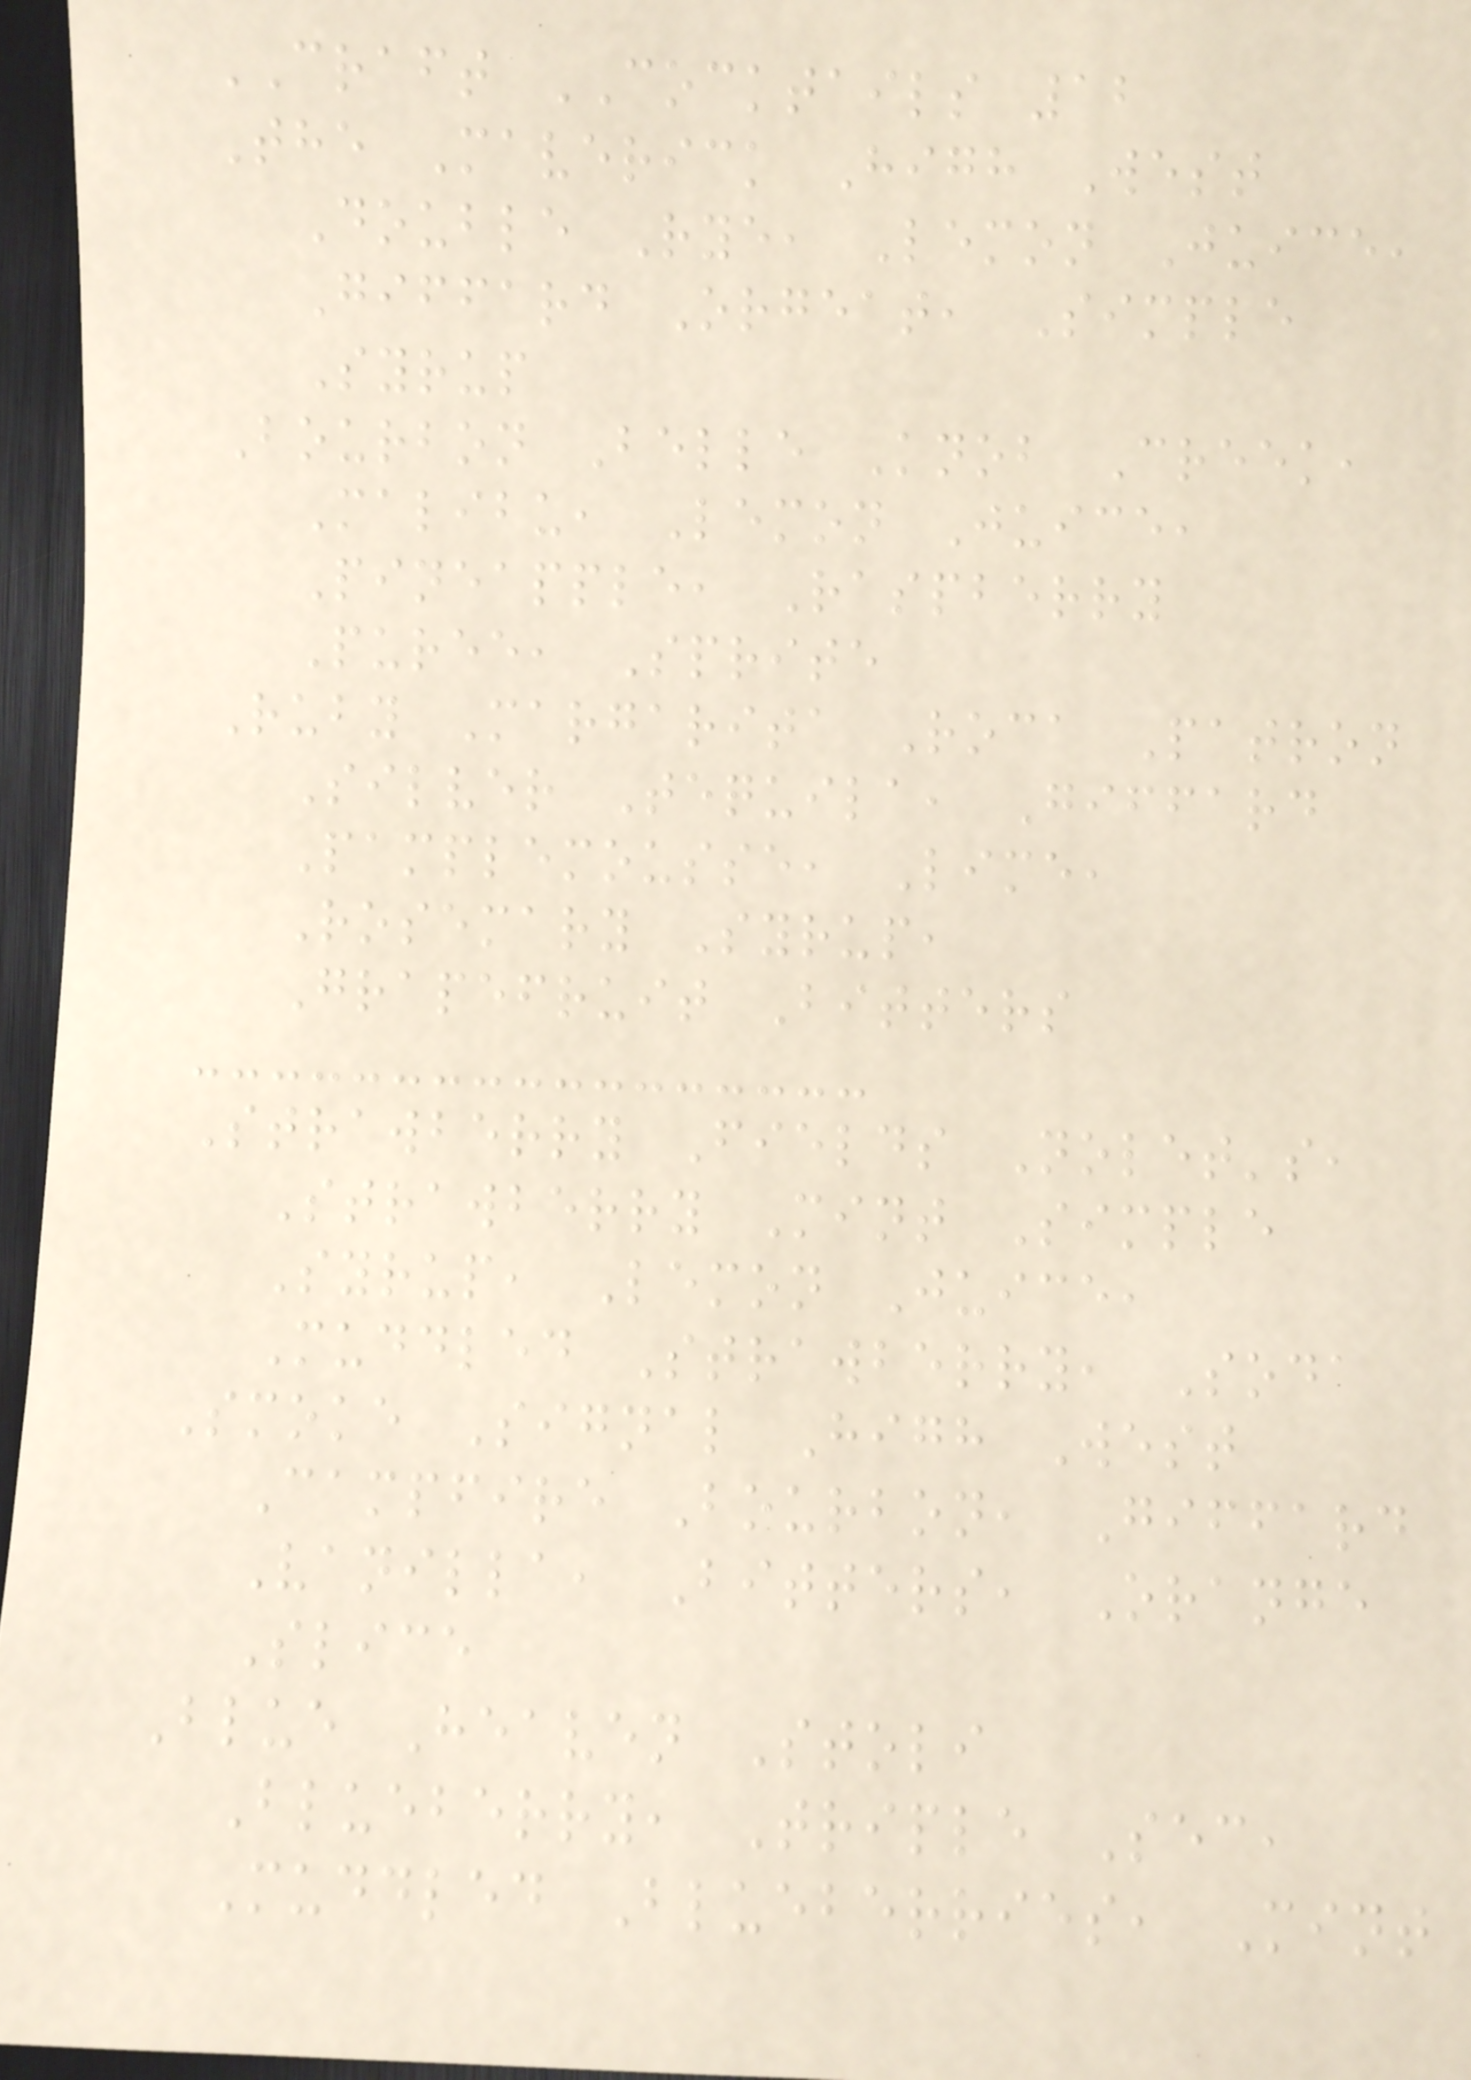CRAFT COCKTAILS 12
The Maverick High West
Double Rye, Lemon Juice,
Giffard Orgeat, Simple
Syrup
Bourbon Belle Knob Creek,
Malibu, Lemon Juice,
Pineapple, Raspberry
Puree, Sprite
Ruby Margarita Roca Patron
Silver Tequila, Giffard
Pamplemousse, Lime,
Rosemary Syrup,
Grapefruit Bitters
Strawberry Fields Nolet's,
Strawberry Mint Simple
Syrup, Lemon Juice,
Muddled Strawberry, Soda
Smoke Signal High West
Campfire Bourbon, Giffard
Vanilla, Bitters, Orange
Slice
Blue Heaven Stoli
Blueberry, Triple Sec,
Muddled Blueberries, Mint
